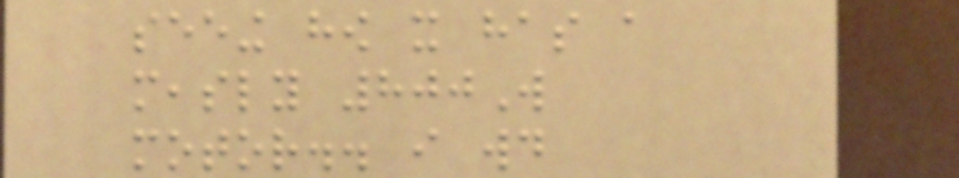seeing how it has a
measly 800W
motor.. i would
